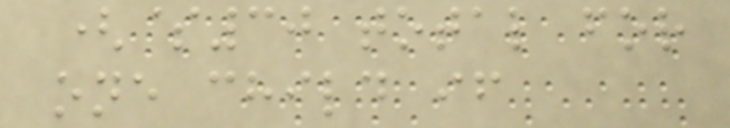($30 total for
one child if
